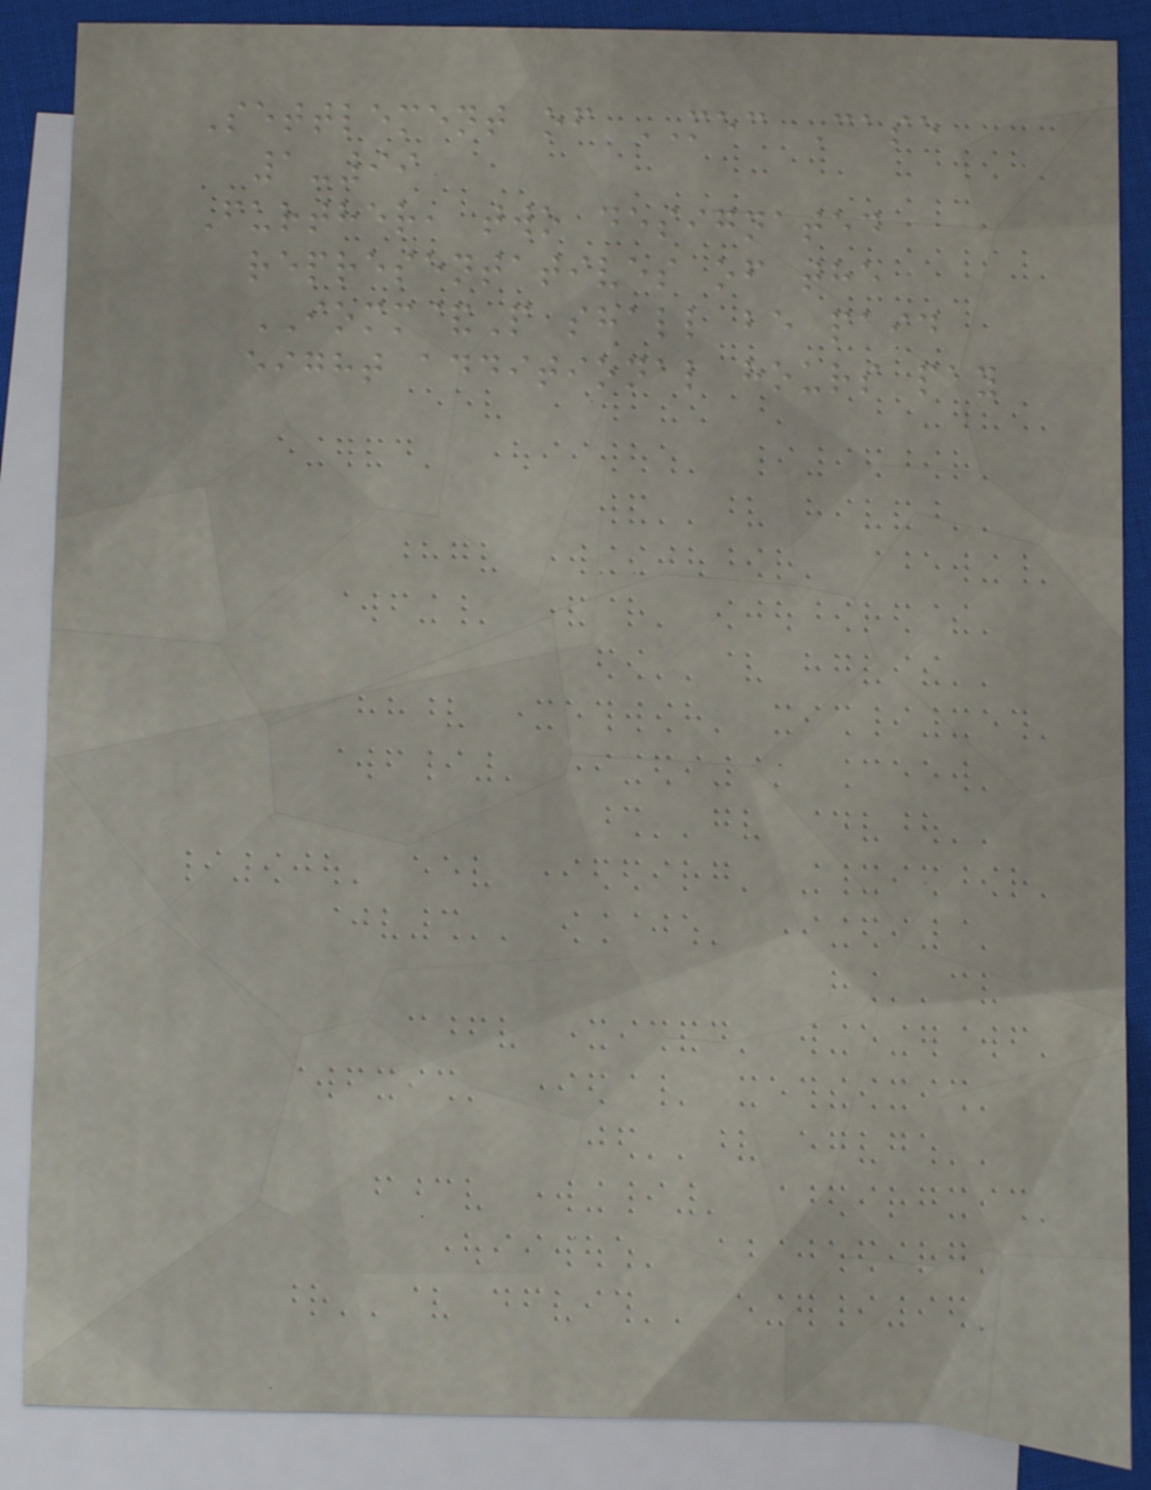Settlement of MEC Case
1-99
Further, two designated
representatives of the
IOMM&P shall be paid
eight additional hours pay
